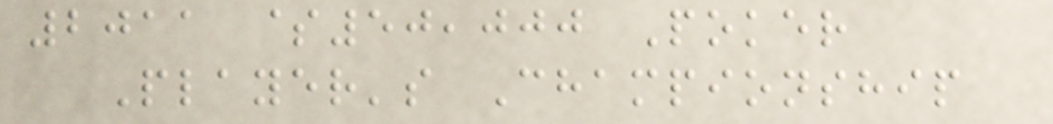2011 $50,000 Poker
Player's Championship
